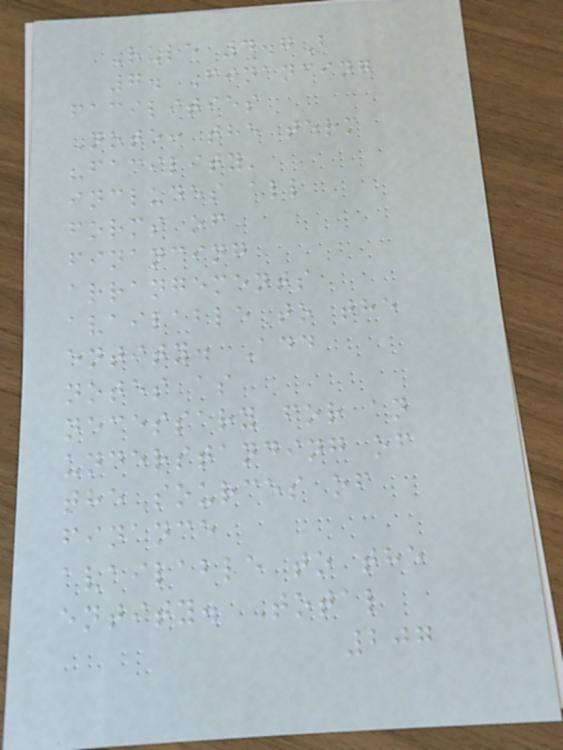Rule 4.7B
7. Financing
facilities
Note: the term
"facility'
includes all
forms of
financing
arrangements
available to the
entity. Add
notes as
necessary for an
understanding of
the sources of
finance
available to the
entity. Total
207
